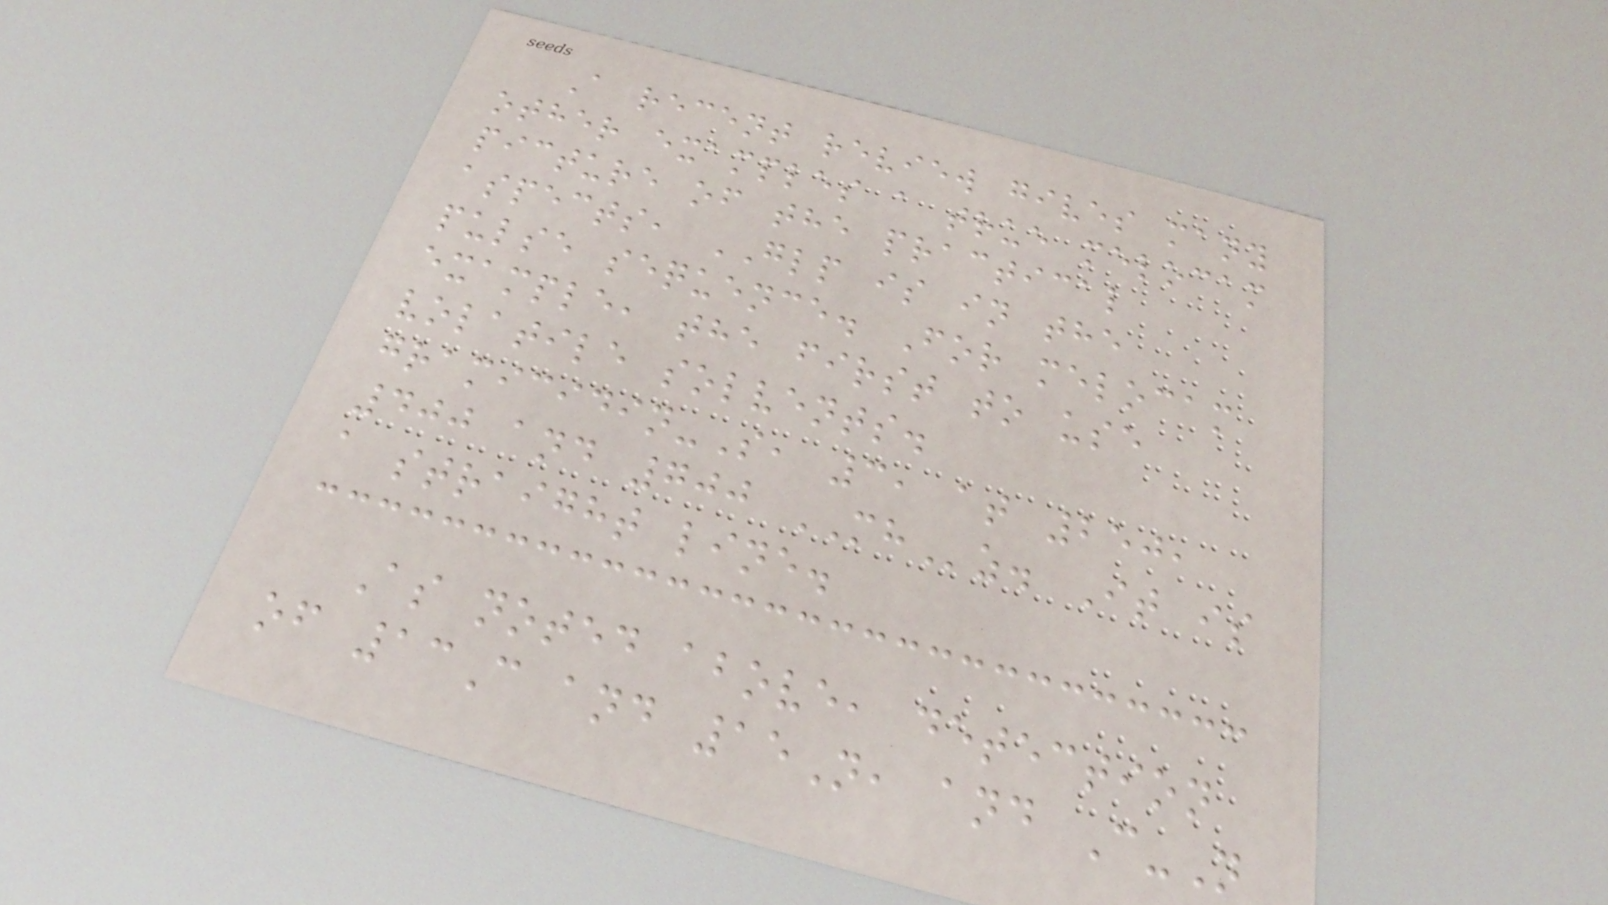A recent review gives many
other examples a true melocam
picture of the practical
aspects, GLP is in the
pulse sequence. For melocam
example, the first to use
volatile solvents.
gramicidin-S, 3, at 250,
400 and 700 MHz. It is
a straight line.
As noted above, detection
of 13C and 15N, and C-N
